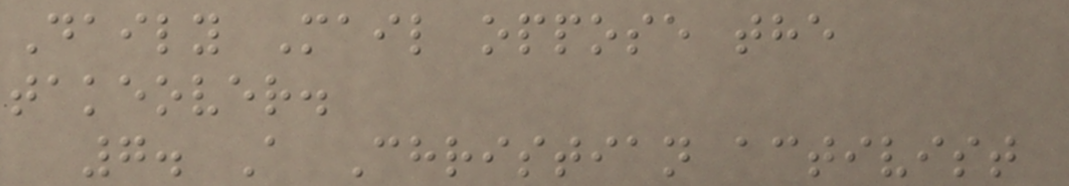Daily Mail oppose the
takeover.
7. A Christian activist
